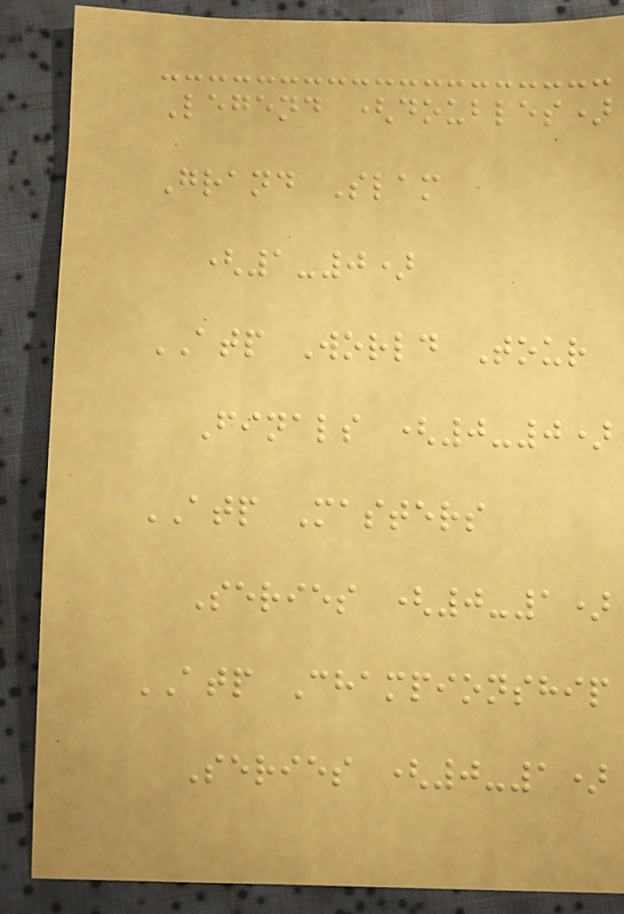Legend (doubles)
Grand Slam
(1-0)
ATP World Tour
Finals (0-0)
ATP Masters
Series (0-1)
ATP Championship
Series (0-1)
